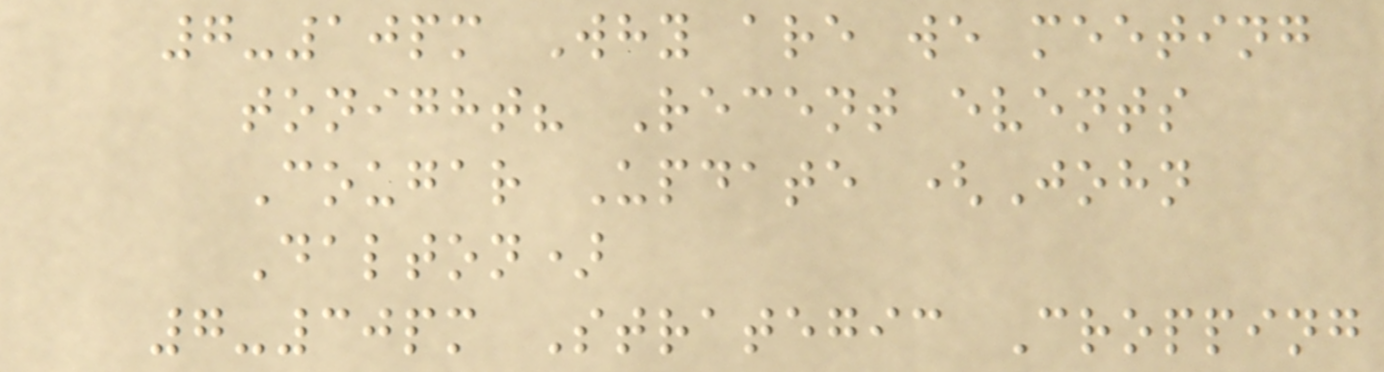7-10pm Why are we meeting
tonight? Recent events
Cougar Update (John
Dalton)
7-30pm Strategic Cropping
